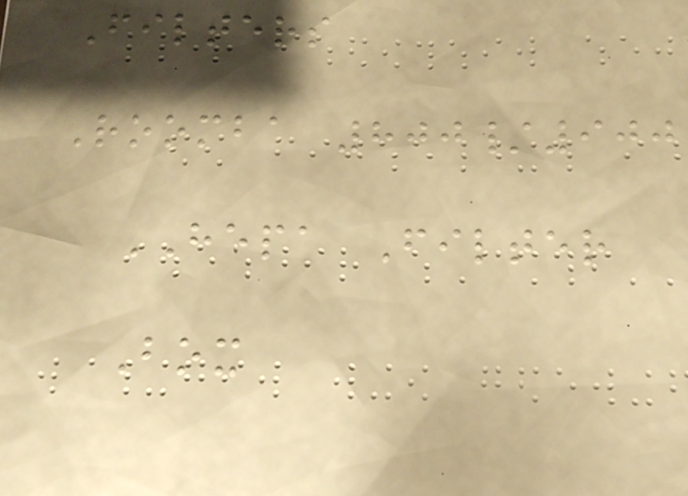Filters
Roomba 800/900
HEPA Filter
Box
